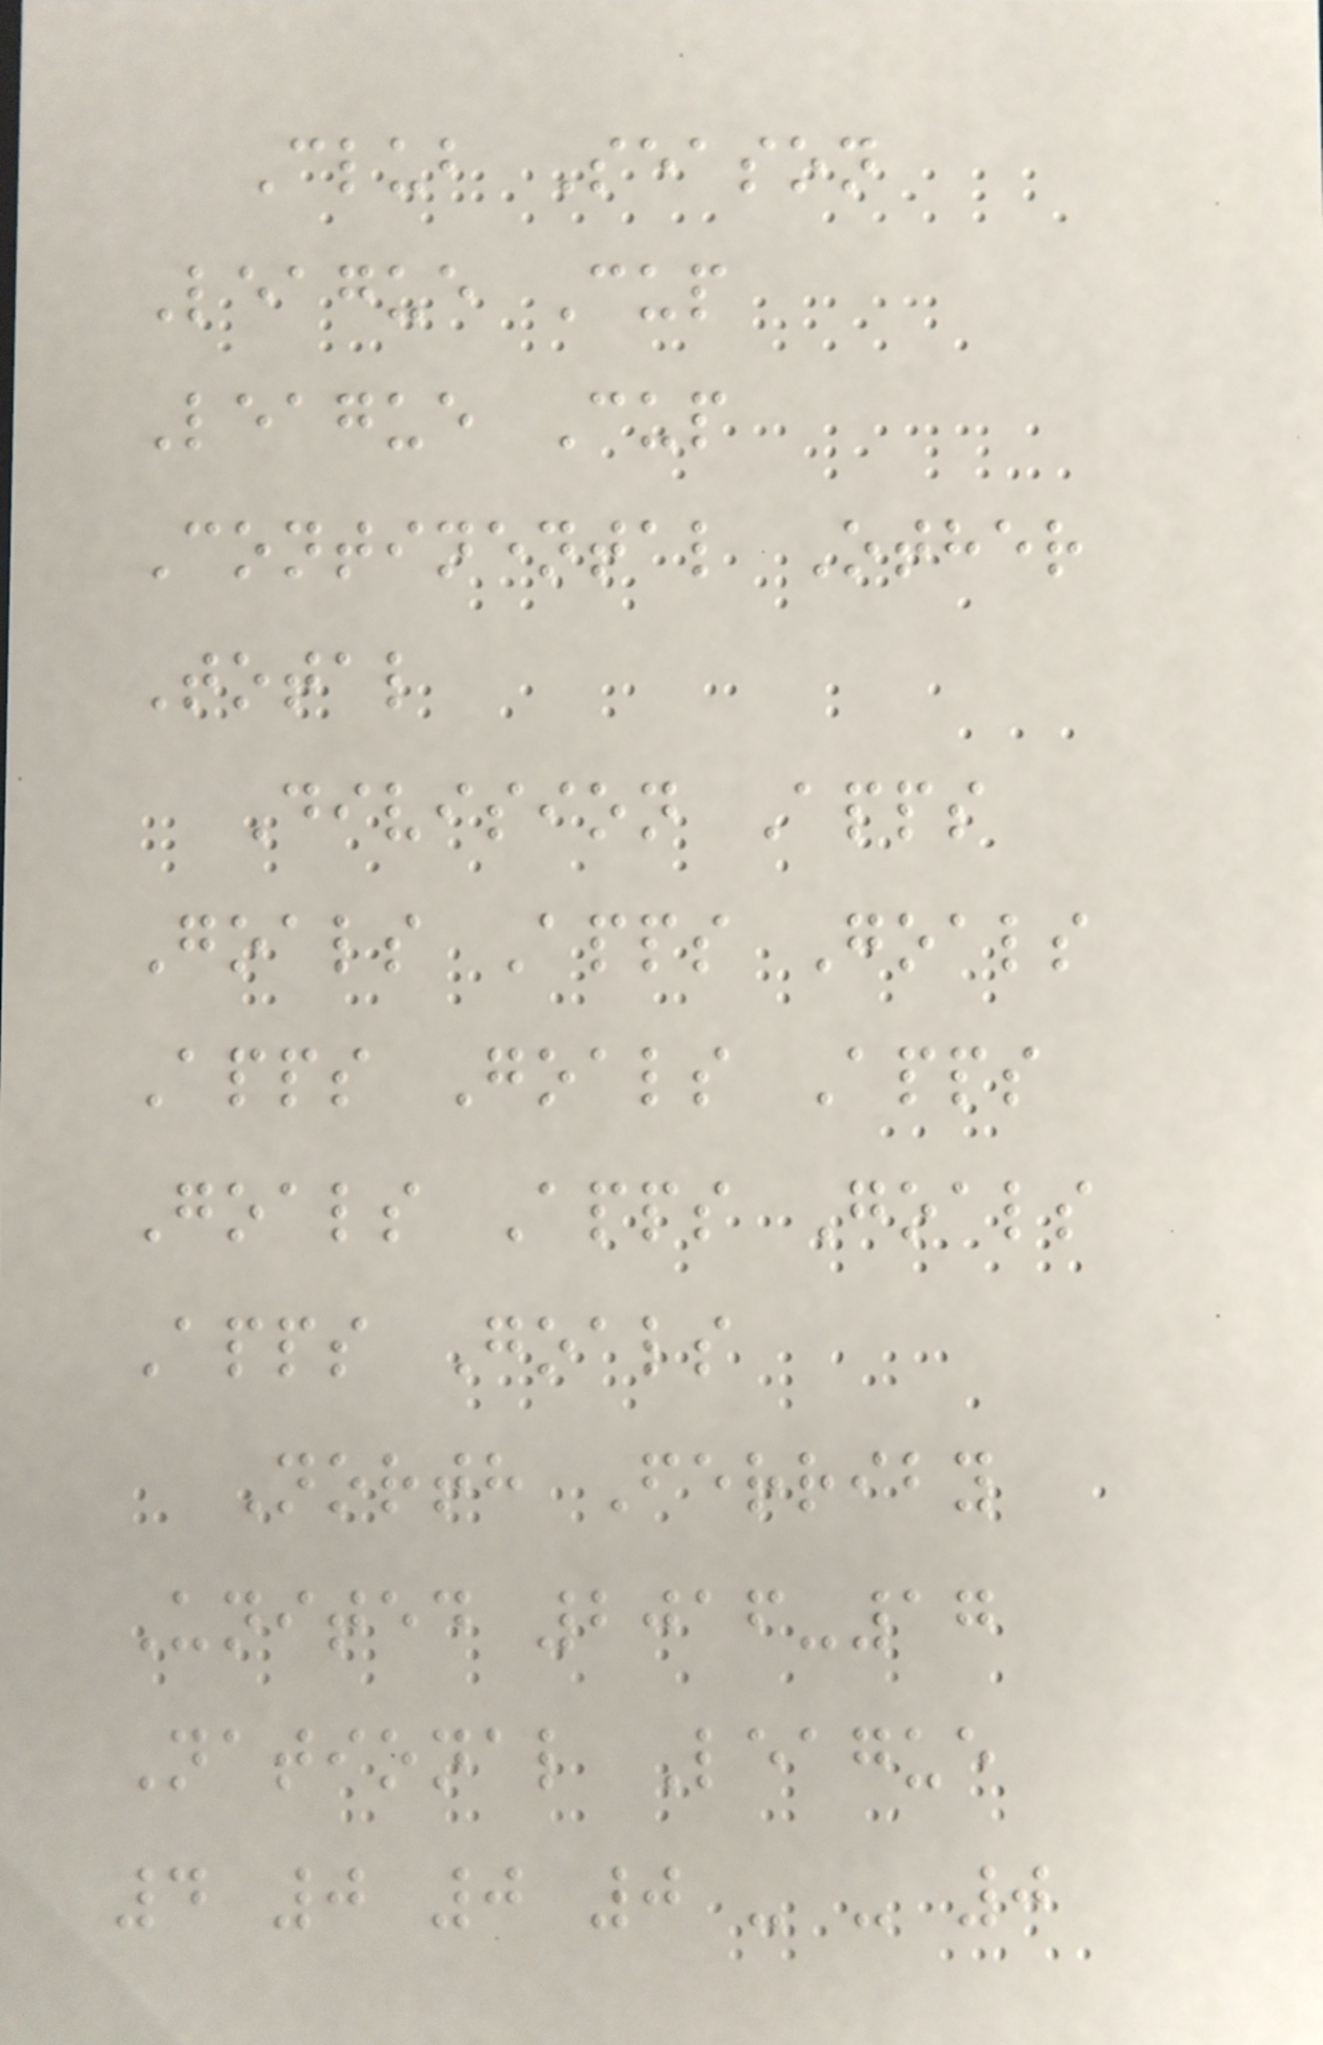Club Season
League Cup
League Cup
Continental Other
Total
Division Apps
Goals Apps Goals
Apps Goals Apps
Goals Apps Goals
Apps Goals
North Ferriby
United 2016-17
National League
4 0 0 0 - - 0
